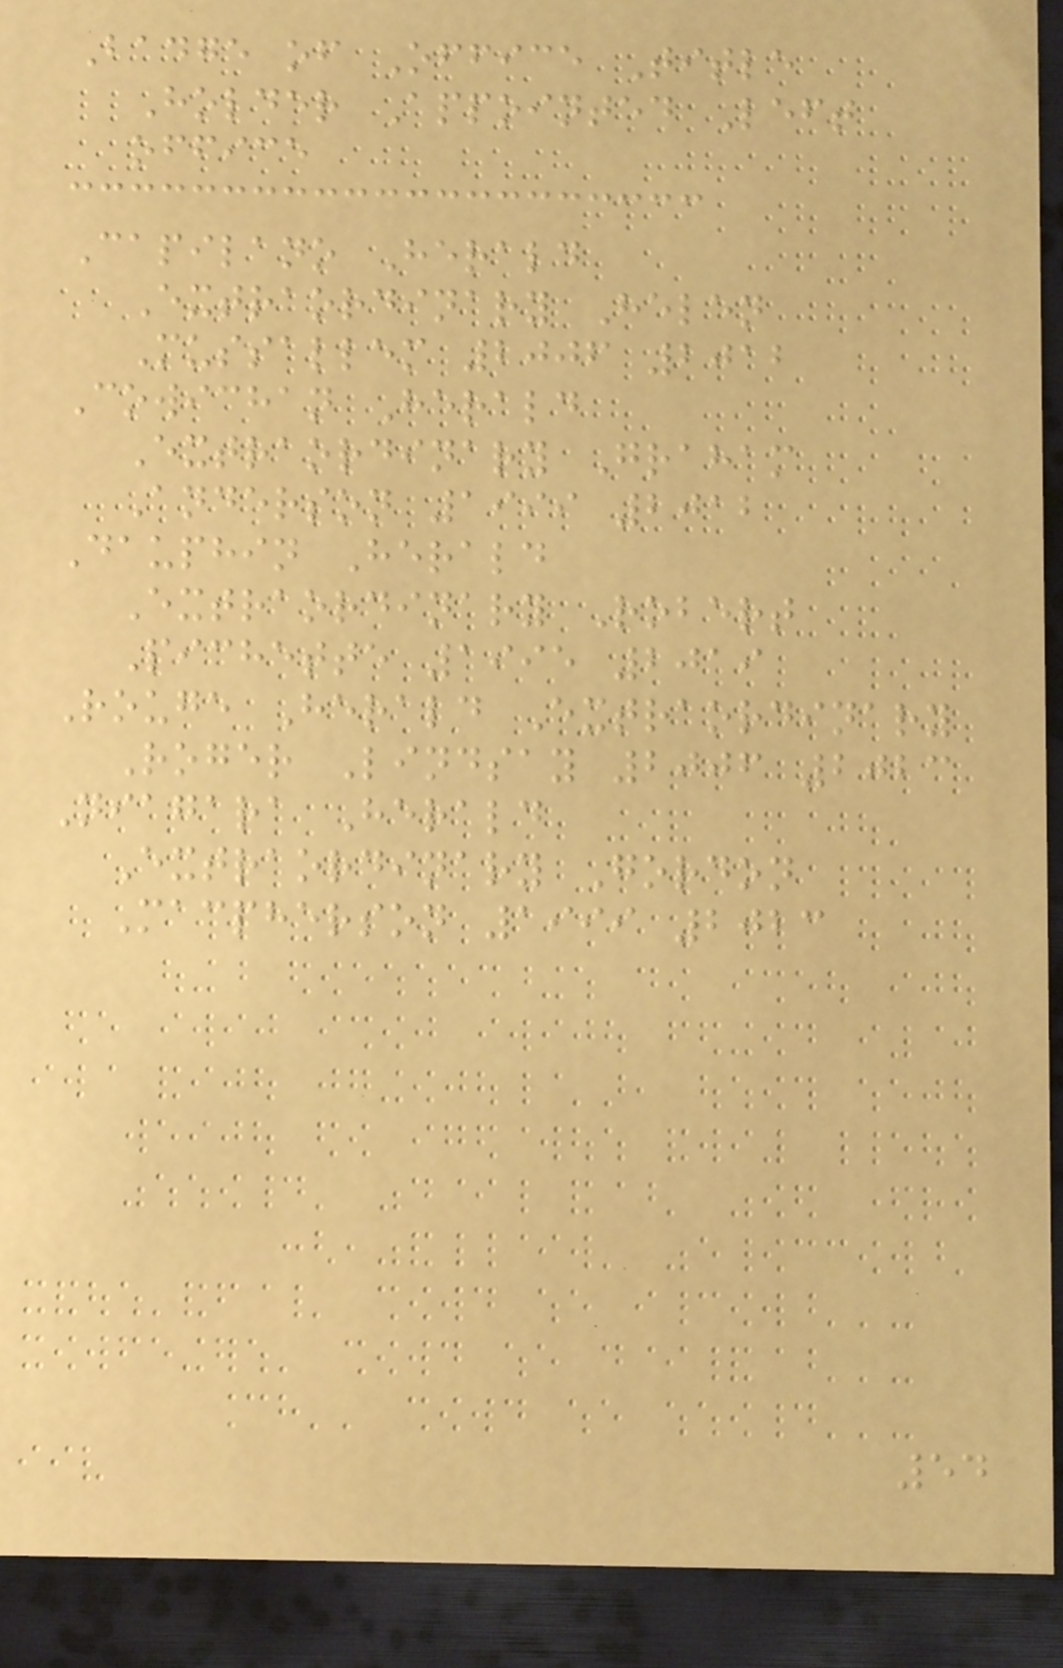Badge of Office Title
Holder Appointed Left
office
Capilano Herald
Extraordinary Helen
Mussallem 2006 2012
Cowichan Herald
Extraordinary Graham
Anderson 1999 2012
Dauphin Herald
Extraordinary Robert
Pichette 1995 2019
Rouge Herald Extraordinary
Roger Lindsay 2006 2023
Niagara Herald
Extraordinary Gordon
Macpherson 1999 2023
54
